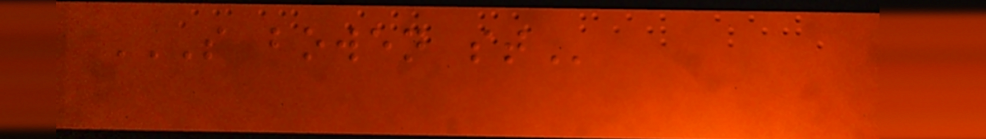S BOWEN ST
